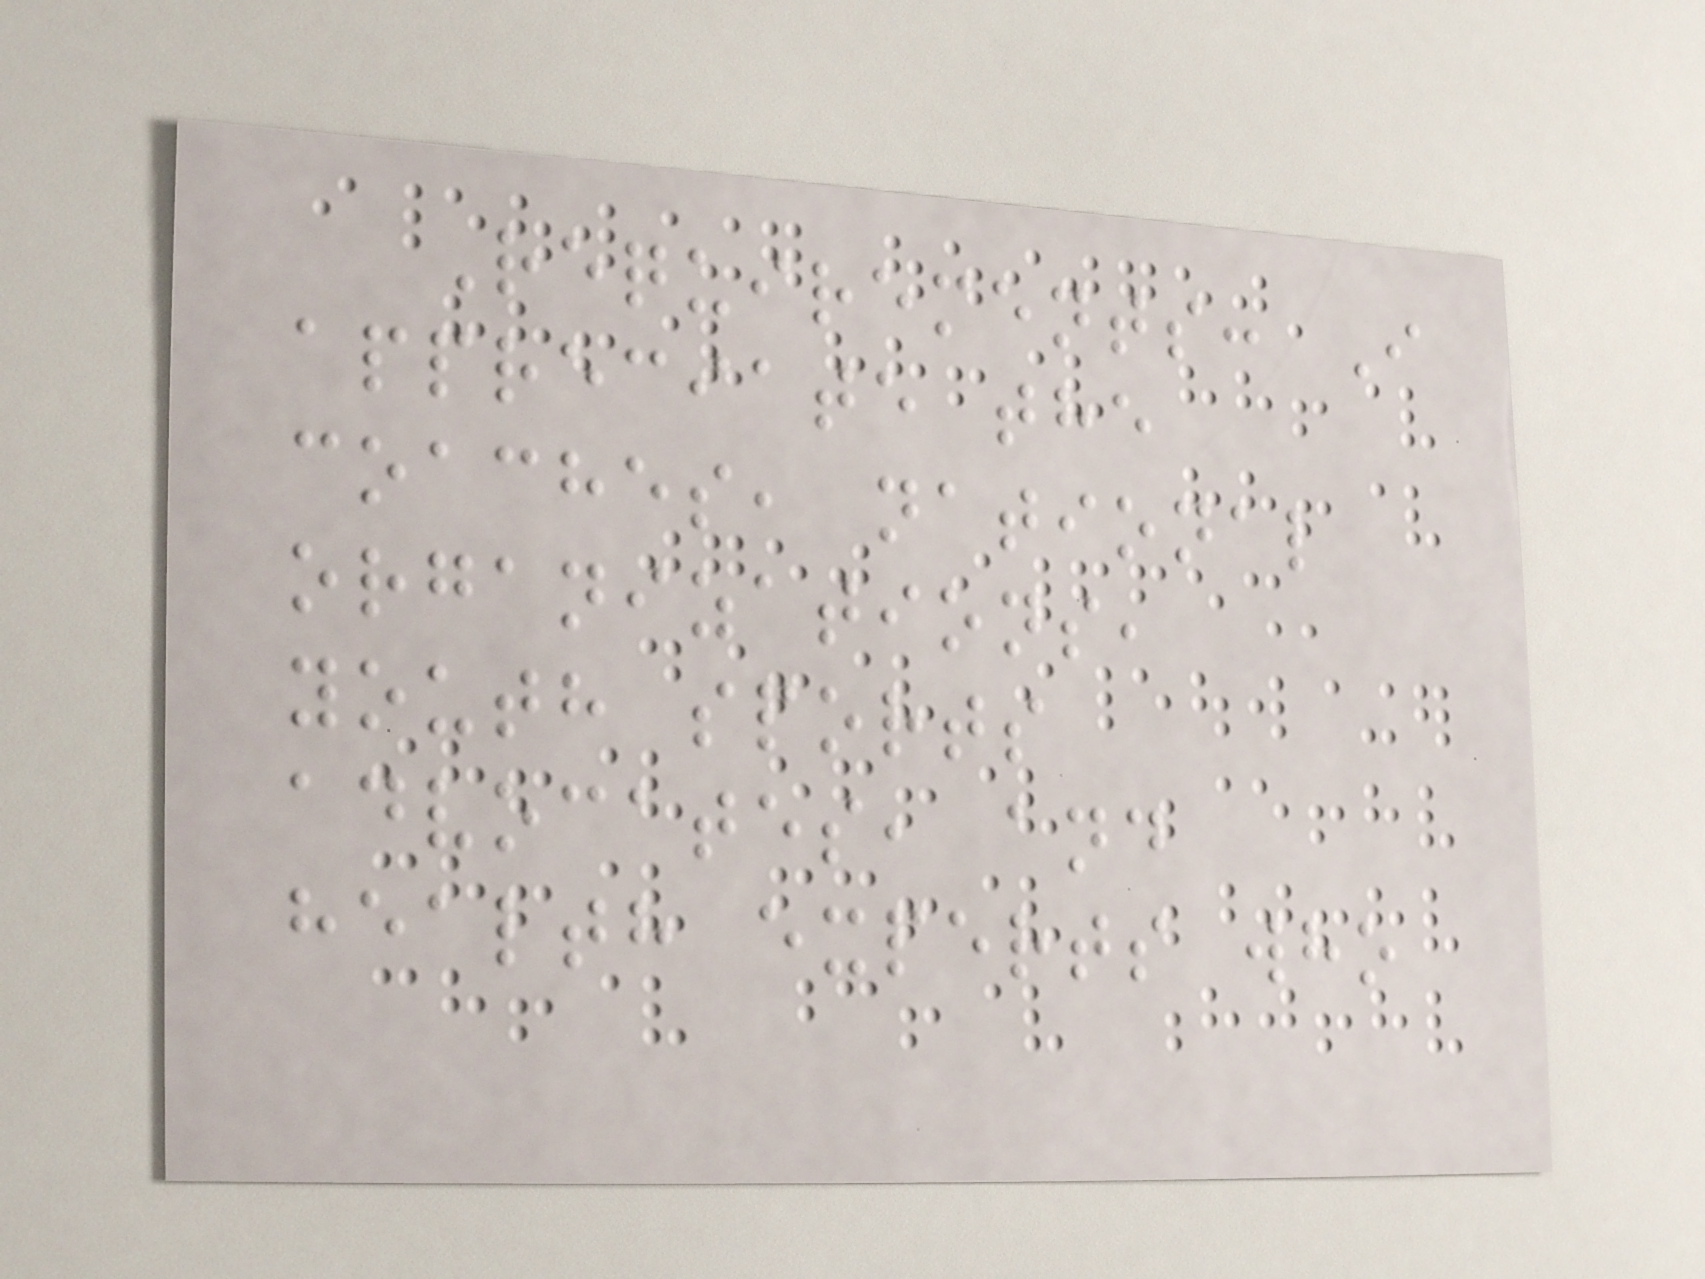Requirements: I
appreciate the
coaches, national
organizations,
youth sports
advocates, and
health experts who
